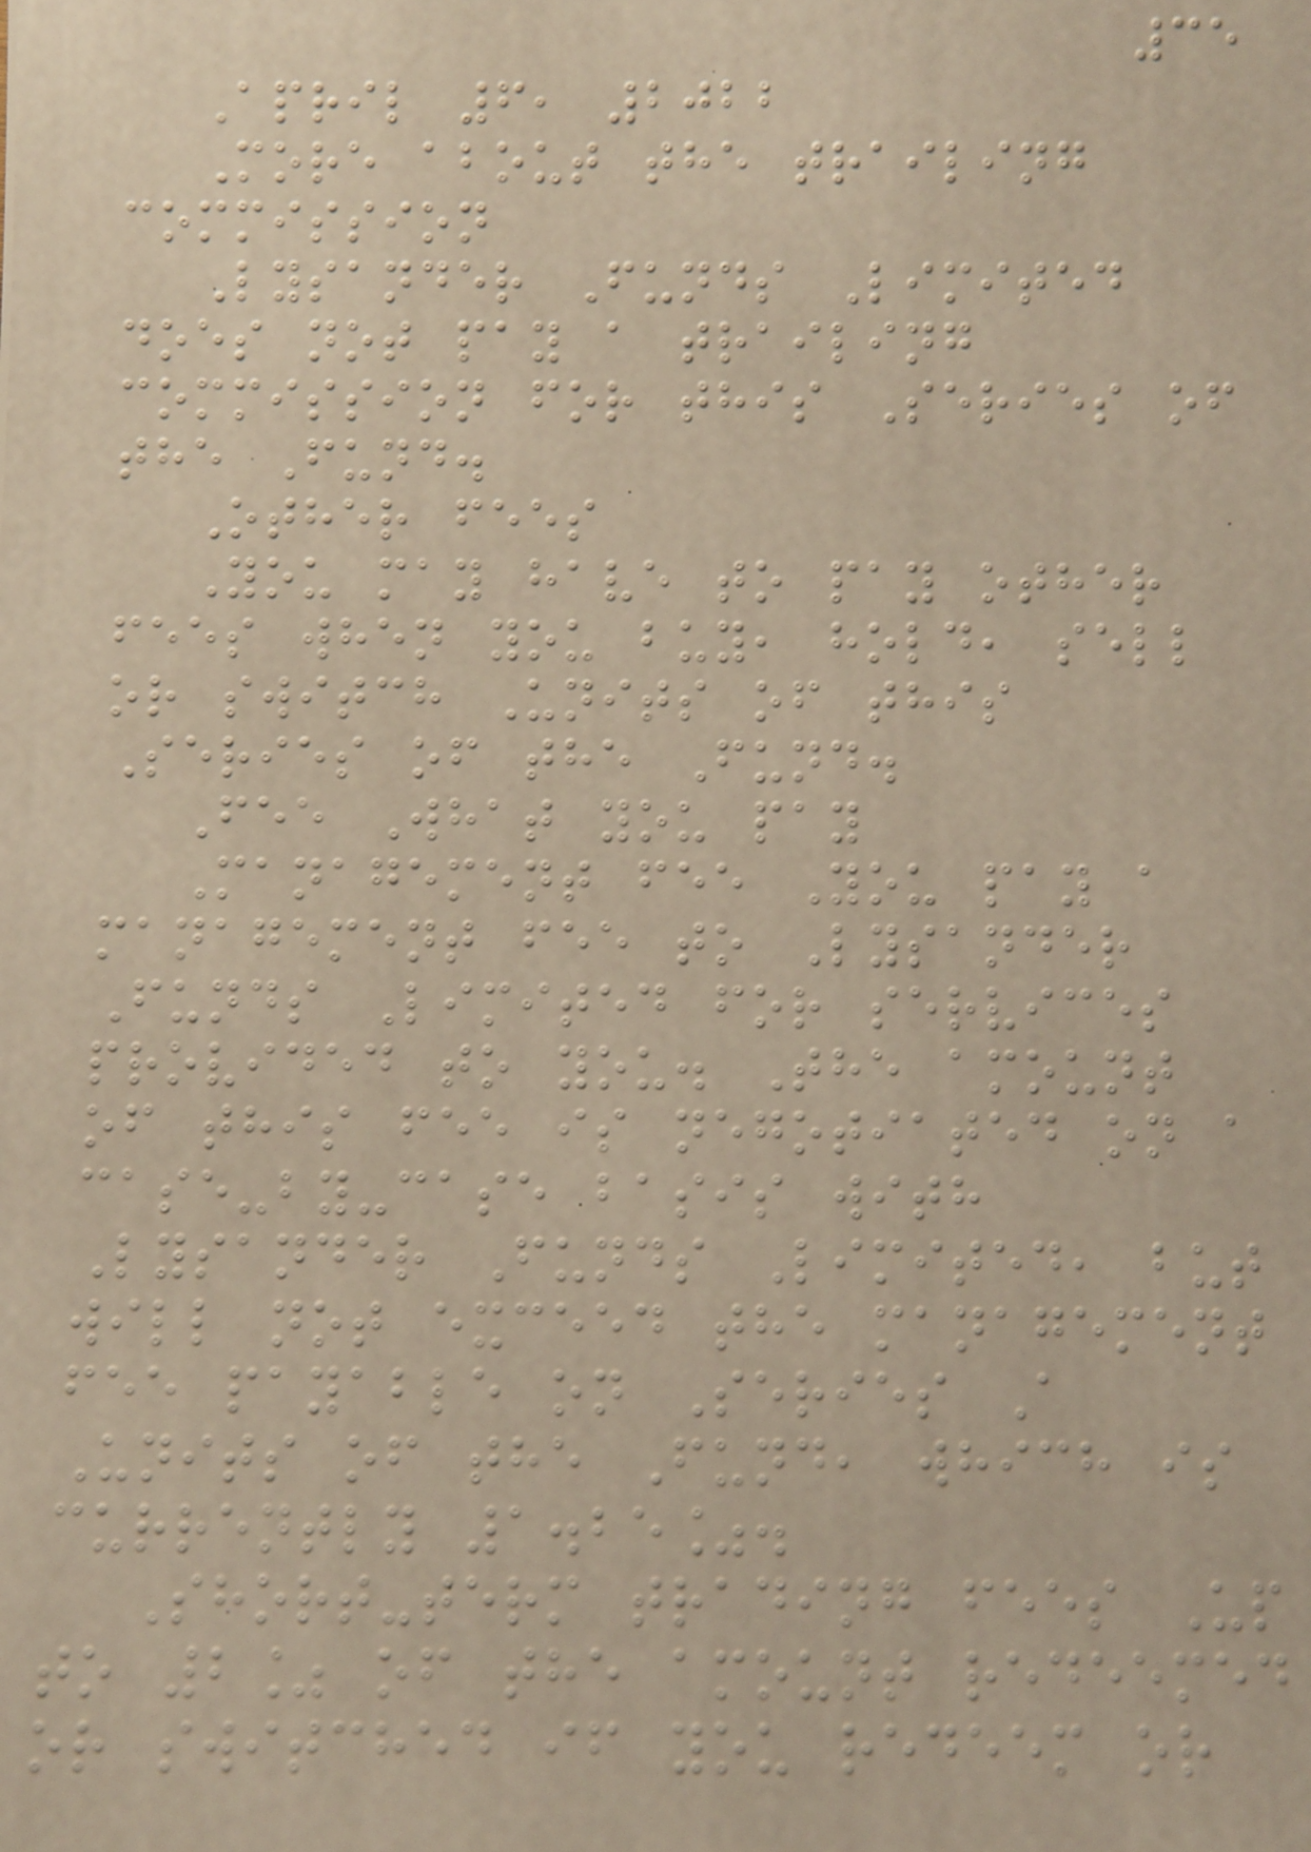35
April 6, 2022
More about the trailing
commission
Lysander Funds Limited
does not pay a trailing
commission for this Series of
the Fund.
Other fees
You may have to pay other
fees when you buy, hold, sell
or switch Units of this
Series of the Fund.
Fee What you pay
Management fee You pay a
management fee to Lysander
Funds Limited for services
provided to you. The amount
of this fee is negotiated on a
case-by-case basis with
Lysander Funds Limited, but
will not exceed the management
fee payable on Series A
Units of the Fund, which is
currently 1.25%.
Short-term trading fees Up
to 2% of the amount redeemed
or switched if you redeem or
